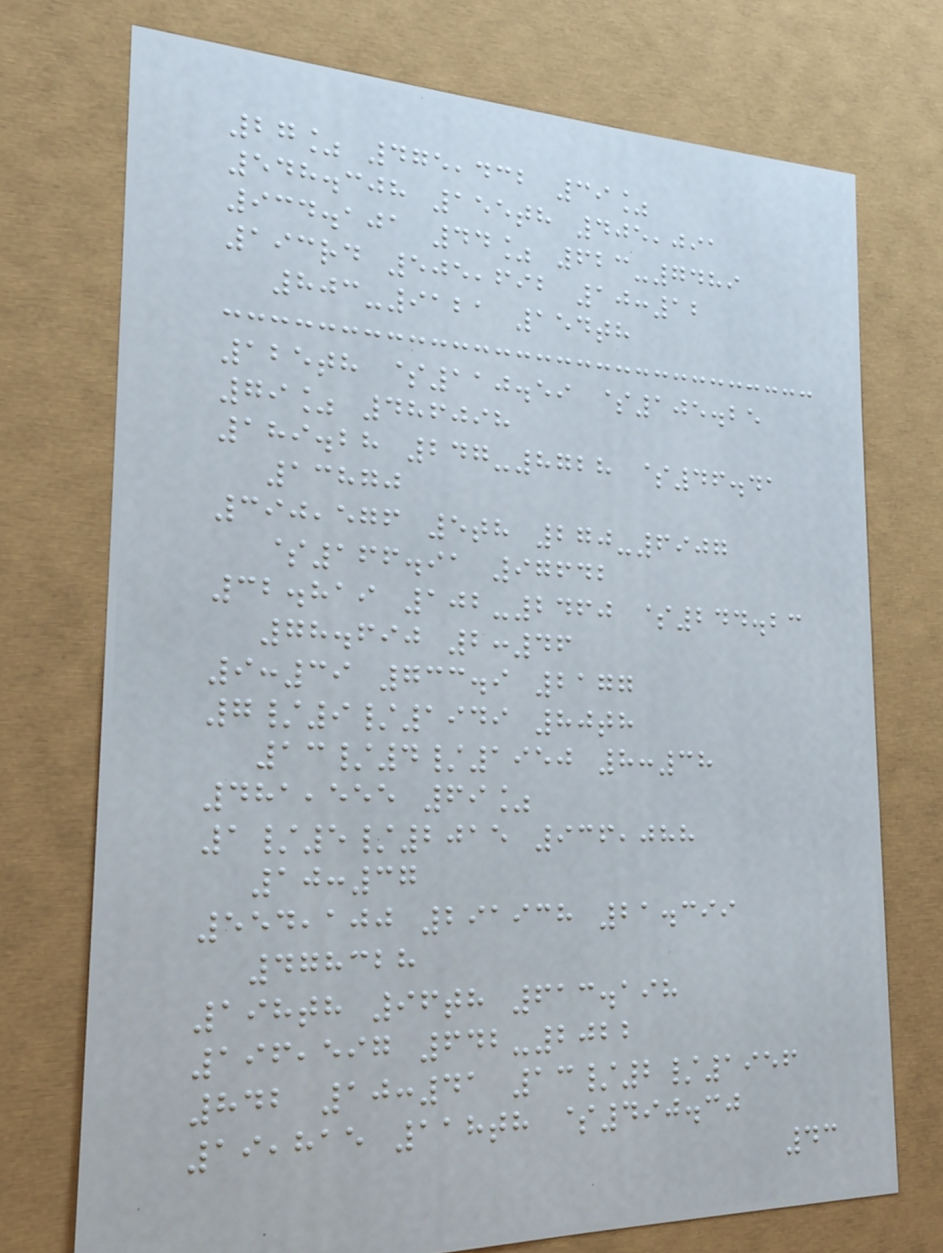27% 475,432 39%
548.308 155th 405,091
934.101 44% 623-7489
193rd 505,692 10:12
803-9121 154th
125th $110.59 $105.25
79% 486098
189.28 247-8728 $46.41
13870
390,576 5th 270-6907
$166.91 97642
32.819 102-2460 $244.23
78.690 2:46
9:39 733.9 2177
7/9/1949 80th
13/4/1950 8:38
481,555 69%
1/5/2015 936,088
10:37
554,100 291938 21.399
478328
198th 96th 613.198
196,597 642-2022
842 10:41 13/2/1956
19,815 118th $490.30
43
